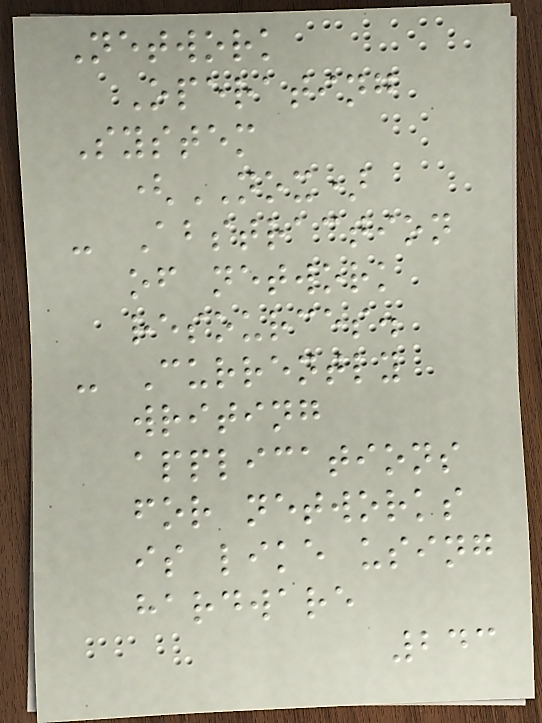Network
Operating
System
(NOX)
- Abstraction
of network
resources.
- Currently
writing
applications
for networks
is like using
hardware
243
